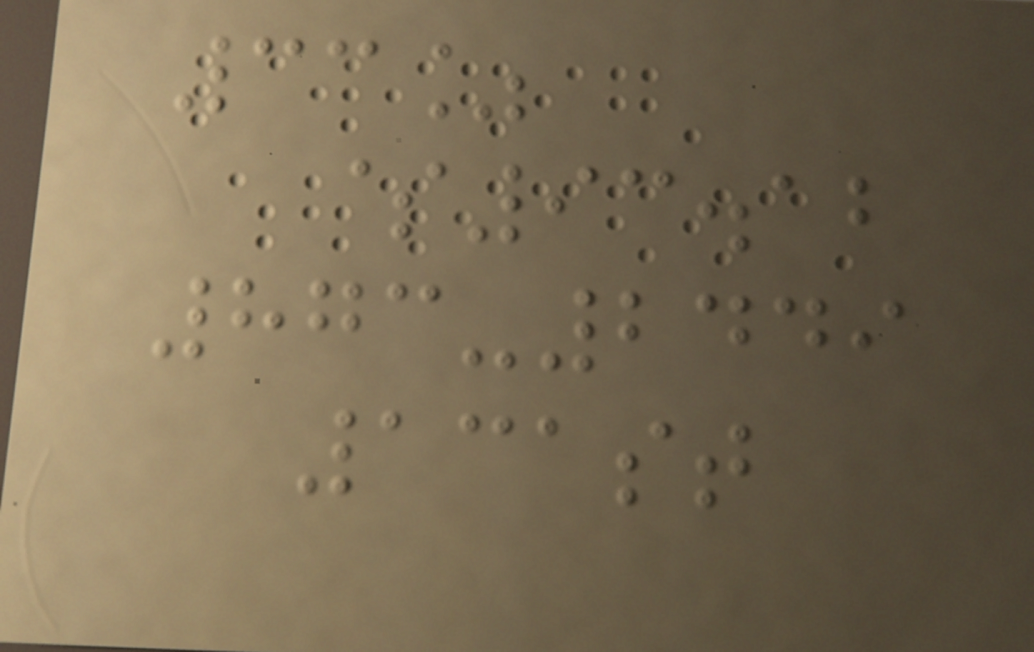33%
$93.12
873-2449
131st
